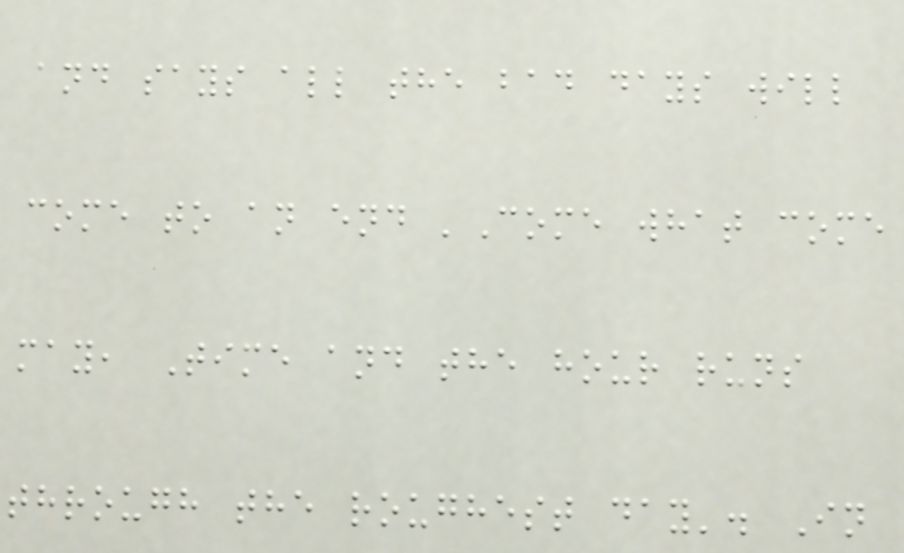and says all the bad days will
come to an end 'Come what come
may, Time and the hour runs
through the roughest day'. In
